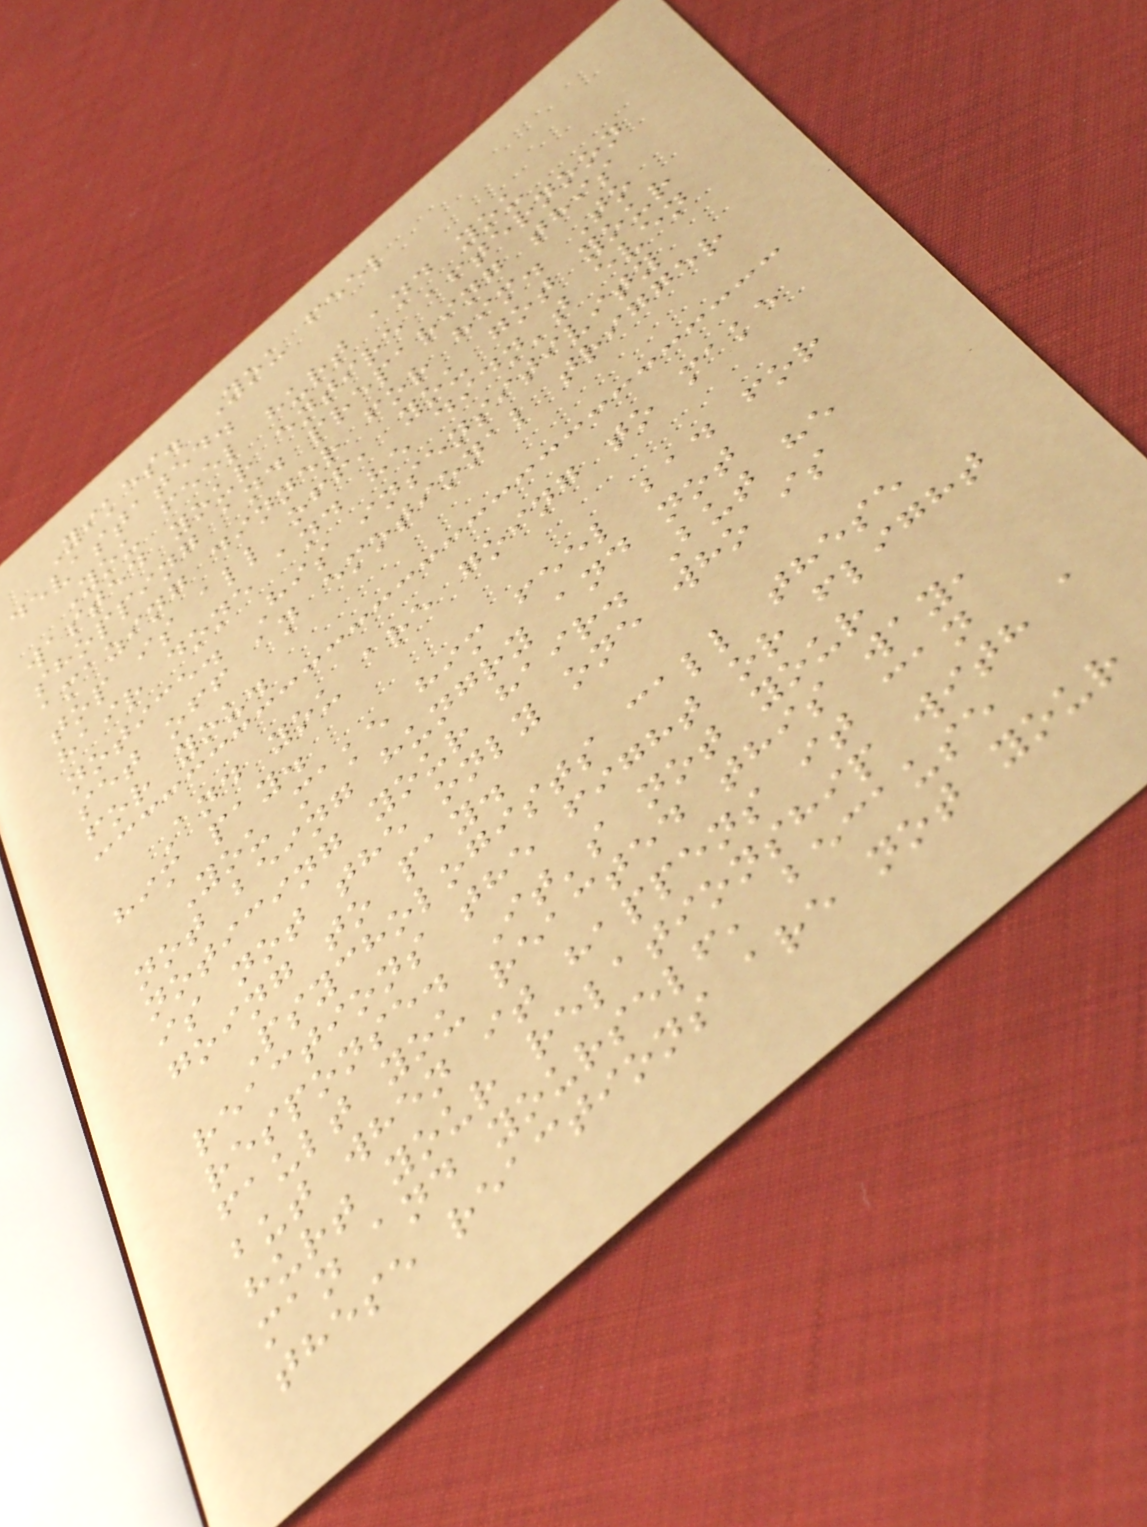Yikes. You feel
devastated.
You feel hurt and you
wasted your entire afternoon
shopping and preparing this
amazing dinner for him. To
top is all off, you got your
hair done and he didn't even
notice. His insensitivity
set off an emotional trigger
for you.
And you are going to make
him pay.
You make him feel bad for
not being hungry and not
noticing your hair. But he
is not the only one who is
going to pay.
Psychologists call these
reactions the fight or flight
response. It's not your
fault you reacted this way,
but when it happens it can
hurt your relationship with a
man and yourself, because
these reactions are not your
